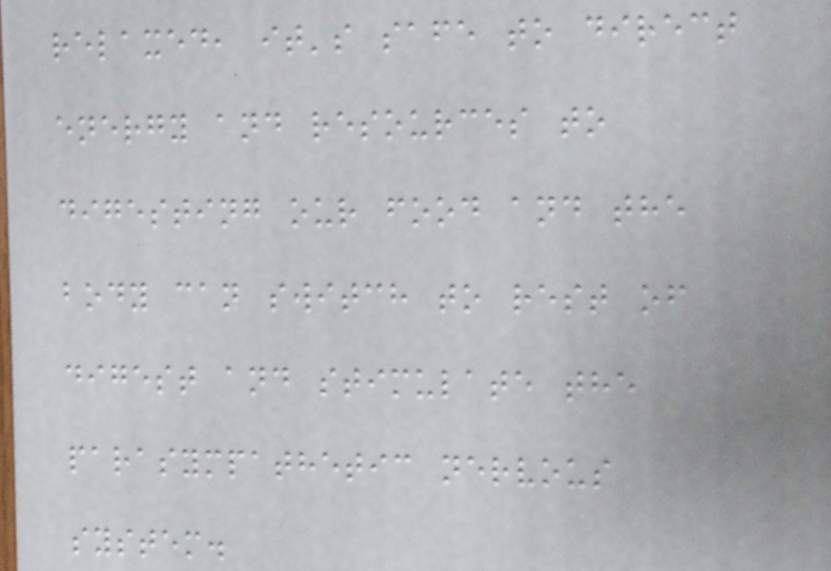relaxed, it's safe to direct
energy and resources to
digesting our food and the
body can switch to rest of
digest and stimulate the
parasympathetic nervous
system.
